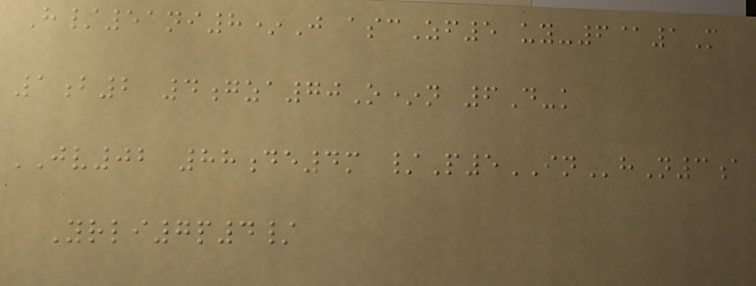H/51ni8*J ascZf5 uy-6@1M
1b2 4gza70O*n 6D-k
JV02 88de4m /P5INhN3a
Yrli7p4/
